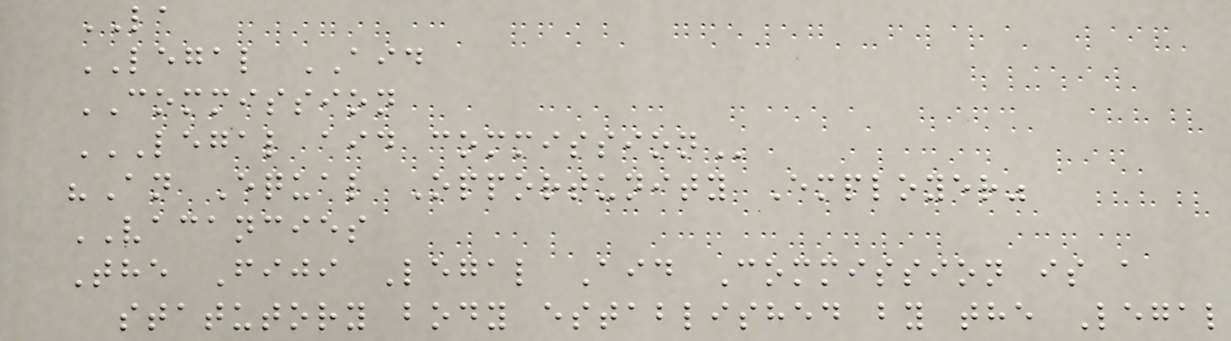LA
LEGAL AID
COMMISSION
LEGAL AID COMMISSION
"An Equal Opportunity Employer"
VACANCIES
The Fiji Legal Aid Commission is a
statutory body established by the Legal
